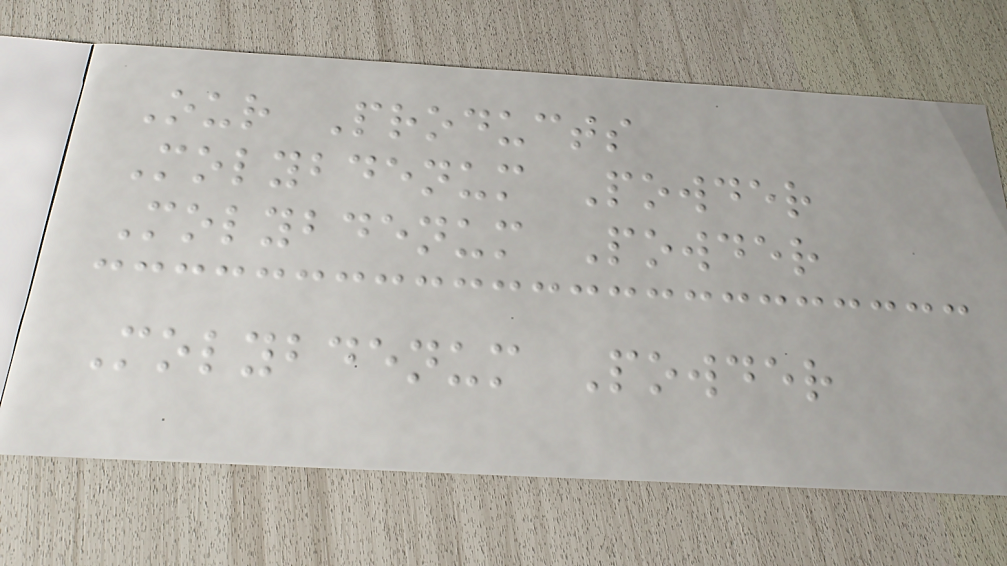Our Products
Molybdenum Powder
Molybdenum Powder
Molybdenum Powder
